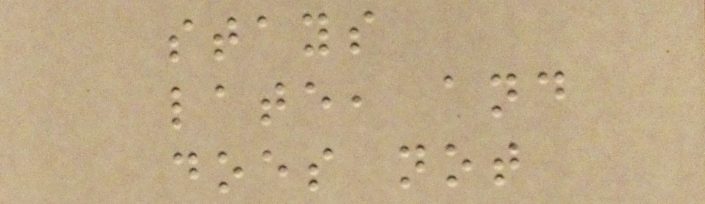stays
late, and
does not
